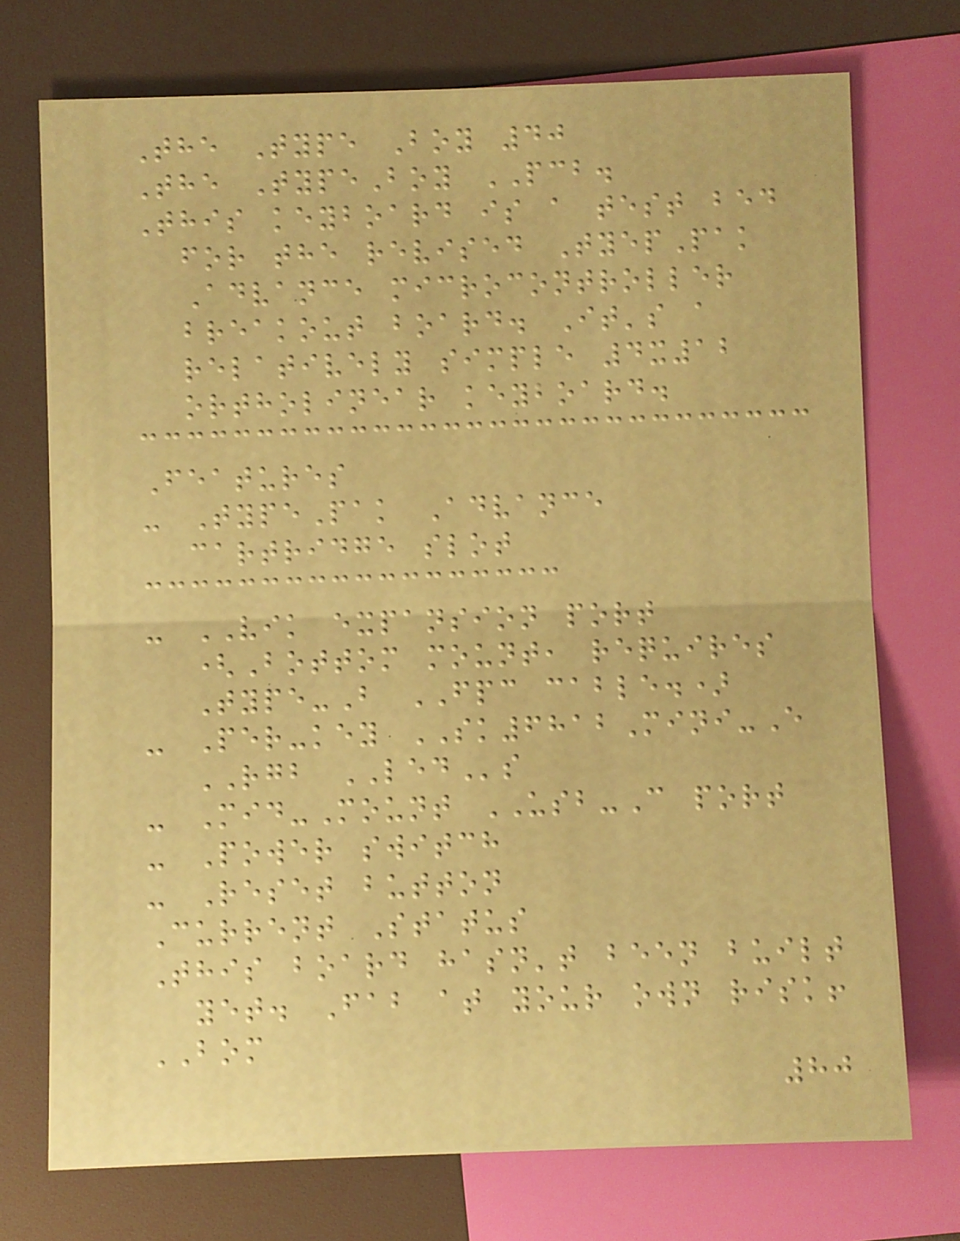The Type Boy 40
The TypeBoy PCB.
This keyboard is a test bed
for the revised TyepPak
Advance microcontroller
breakout board. It's a
relatively simple 4x12
ortholinear keyboard.
Features
- TypePak Advance
cartridge slot
- VIK expansion port
(Bottom mount, requires
Type-B FPC cable.)
- Per-key SK6812Mini-E
RGB LEDs
- Mid-Mount USB-C port
- Power switch
- Reset button
Current Status
This board hasn't been built
yet. Fab at your own risk!
BOM
80
